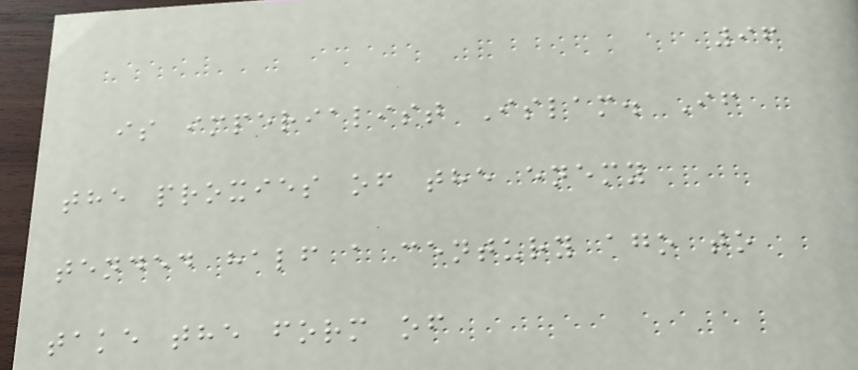96
is imperialist Islam. If
the proxies of the enemy
tended half a century ago to
take the form of
